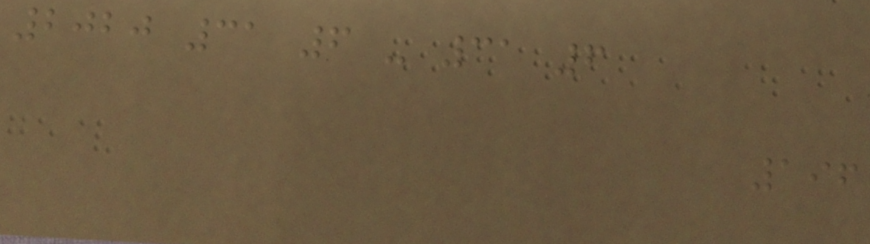2020 31 6 - 31 6
196
